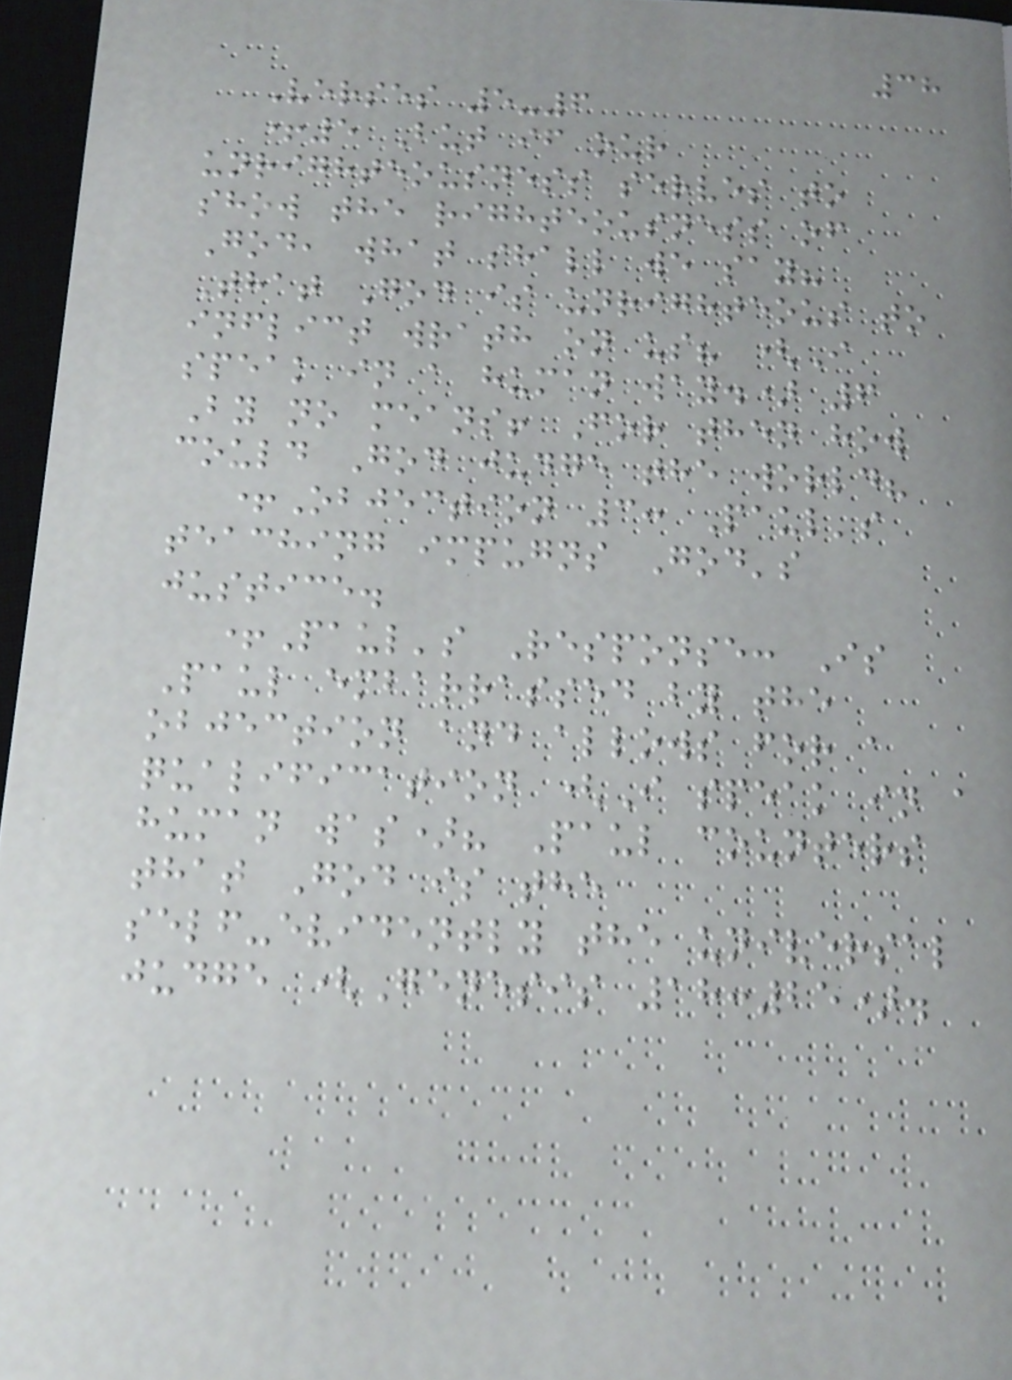38
Verses 5-6
+5 But if our
unrighteousness serves to
show the righteousness of
God, what shall we say?
That God is unrighteous to
inflict wrath on us? (I
speak in a human way.) 6
By no means! For then how
could God judge the world?
+Objection 3: Paul's
teaching impugns God's
justice.
+Paul's Response: Is
Paul embarrassed by the
objection and allows for a
qualification (I speak in a
human was)? Paul counters
that God is the
self-evidently the universal
judge (Genesis 18:25).
